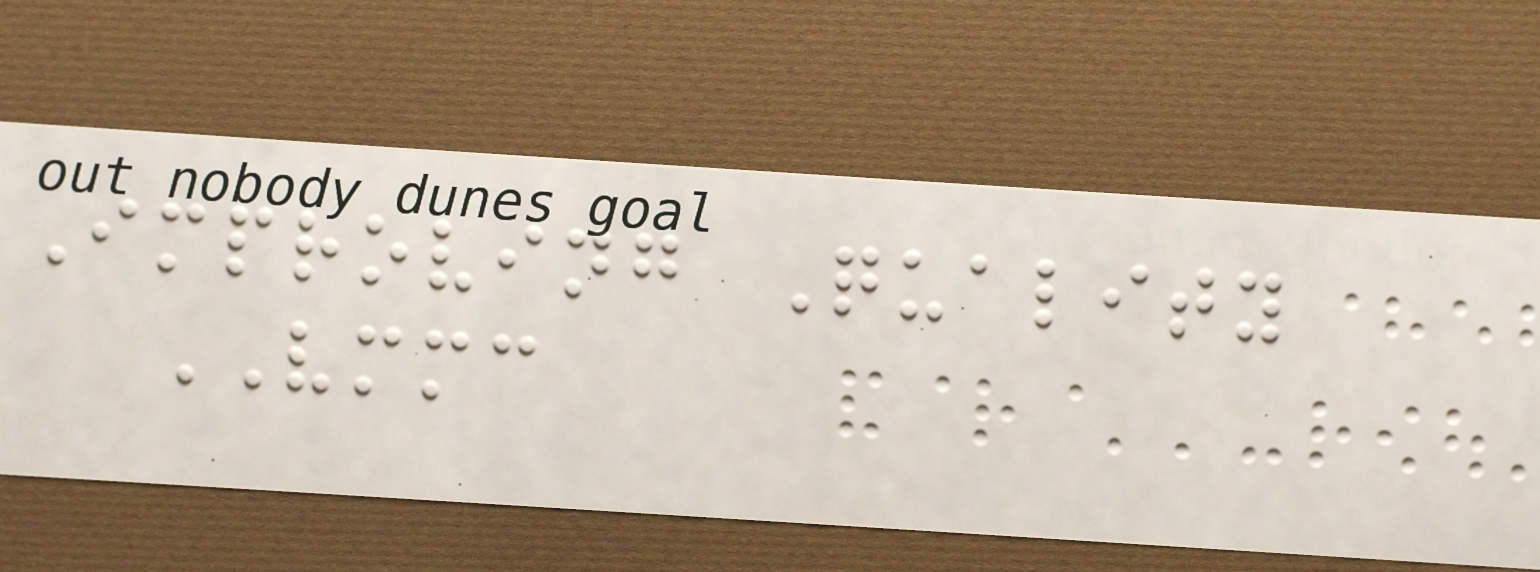Improving Quality
VMMC
